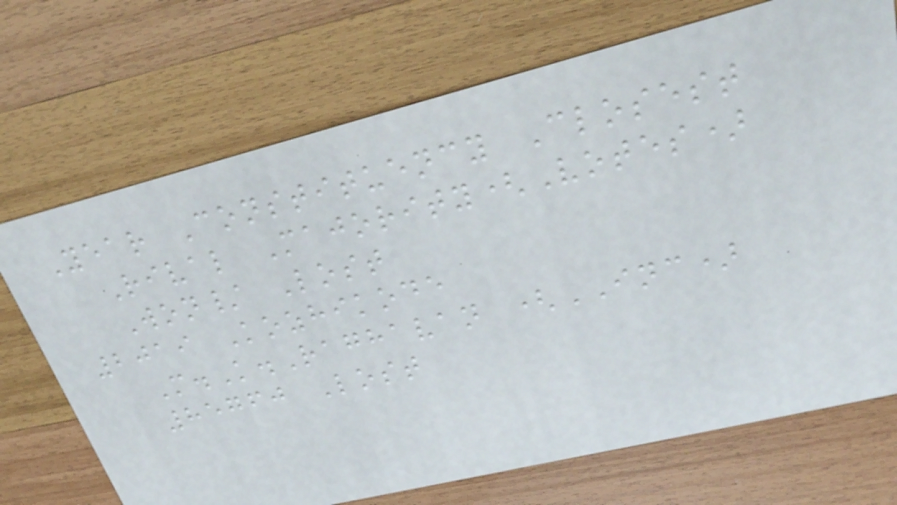Year Constituency Closest
Rival Majority(Votes)
Won/ Lost
2019 Kozhikode
M.K.Raghavan (INC)
85760 Lost
